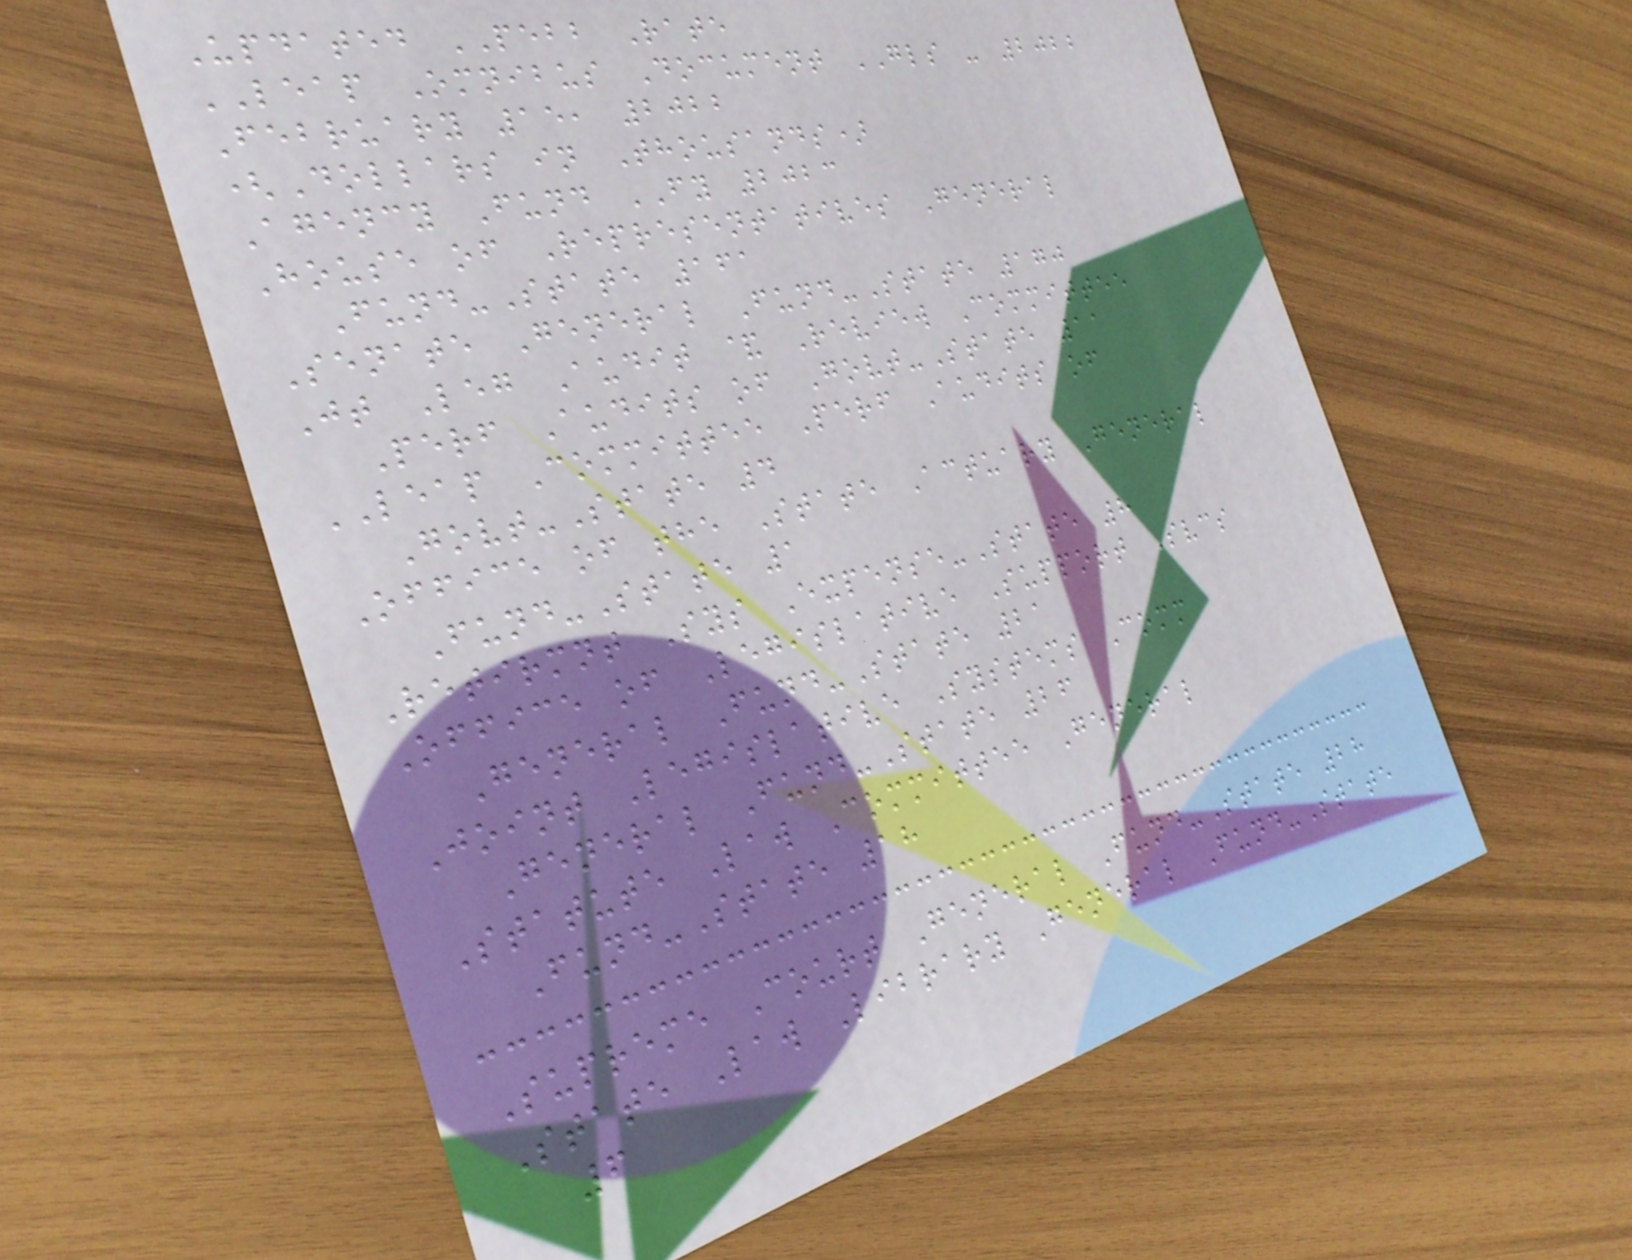Updated PEBB Rate
LEAP Omnibus Document GLS - 2022
February 15, 2022
(Dollars in Thousands)
Agency Fund FY 2023
House of Representatives General
Fund-State 161
Senate General Fund-State 170
Jt Leg Audit & Review Committee
Perf Audits of Govt-State 11
LEAP Committee Perf Audits of
Govt-State 4
Office of the State Actuary General
Fund-State 1
Retirmnt Sys Expense-State 8
Office of Legislative Support Svcs
General Fund-State 21
Joint Legislative Systems Comm
General Fund-State 26
Statute Law Committee General
Fund-State 18
Supreme Court General Fund-State 28
State Law Library General Fund-State
6
